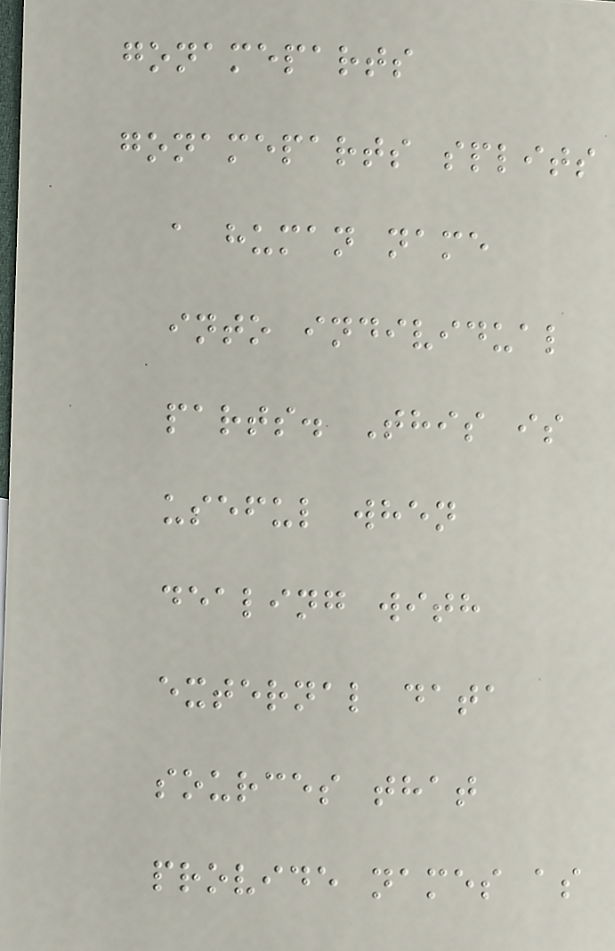gonameparts
gonameparts splits
a human name
into individual
parts. This is
useful when
dealing with
external data
sources that
provide names as
